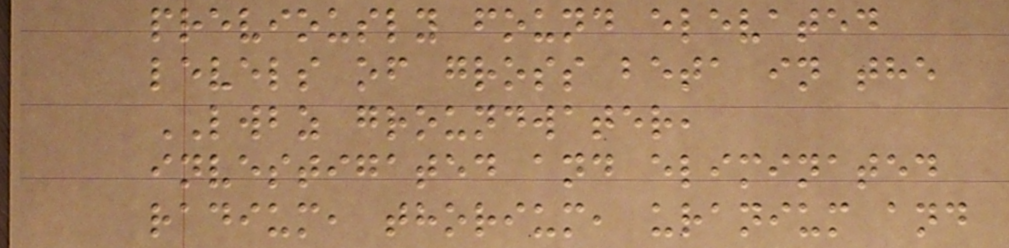previously found elevated
levels of gross beta in the
LWBZ groundwater,
investigated and eliminated
radium, thorium, uranium and
